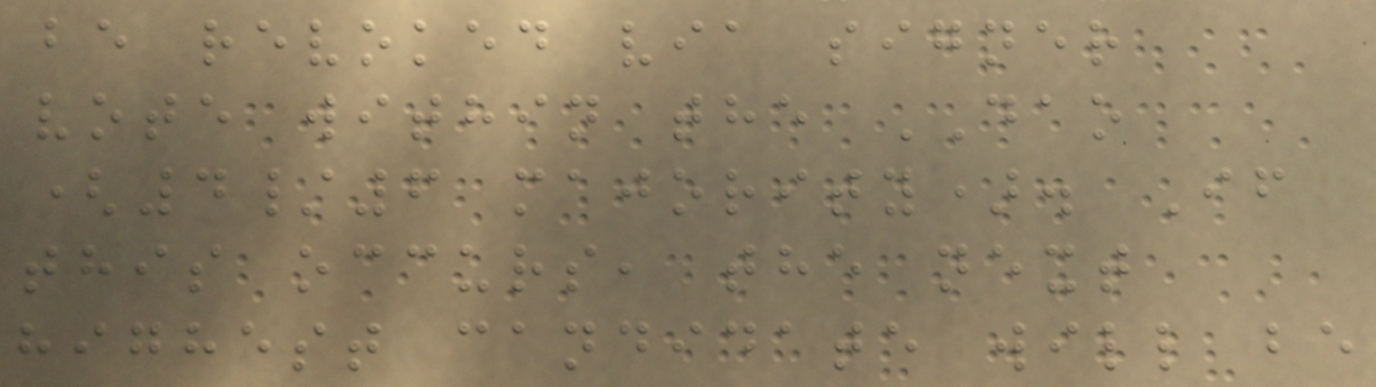be revoked via signer
vote within the DAO
(4/6 majority). If
this occurs, the next
highest candidate will be
